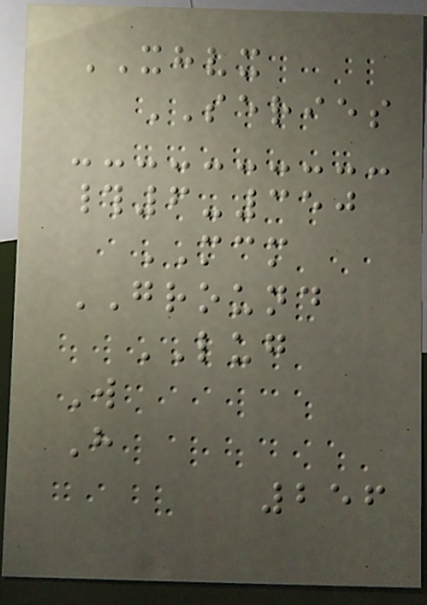XHVX
SERIES
#6-350
MCM
GROUND
LUG
W
H
256
